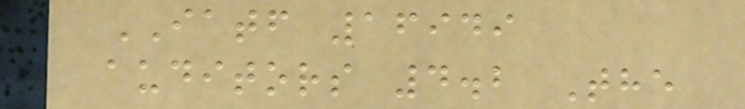IATF 16949
auditors 4.2 The
